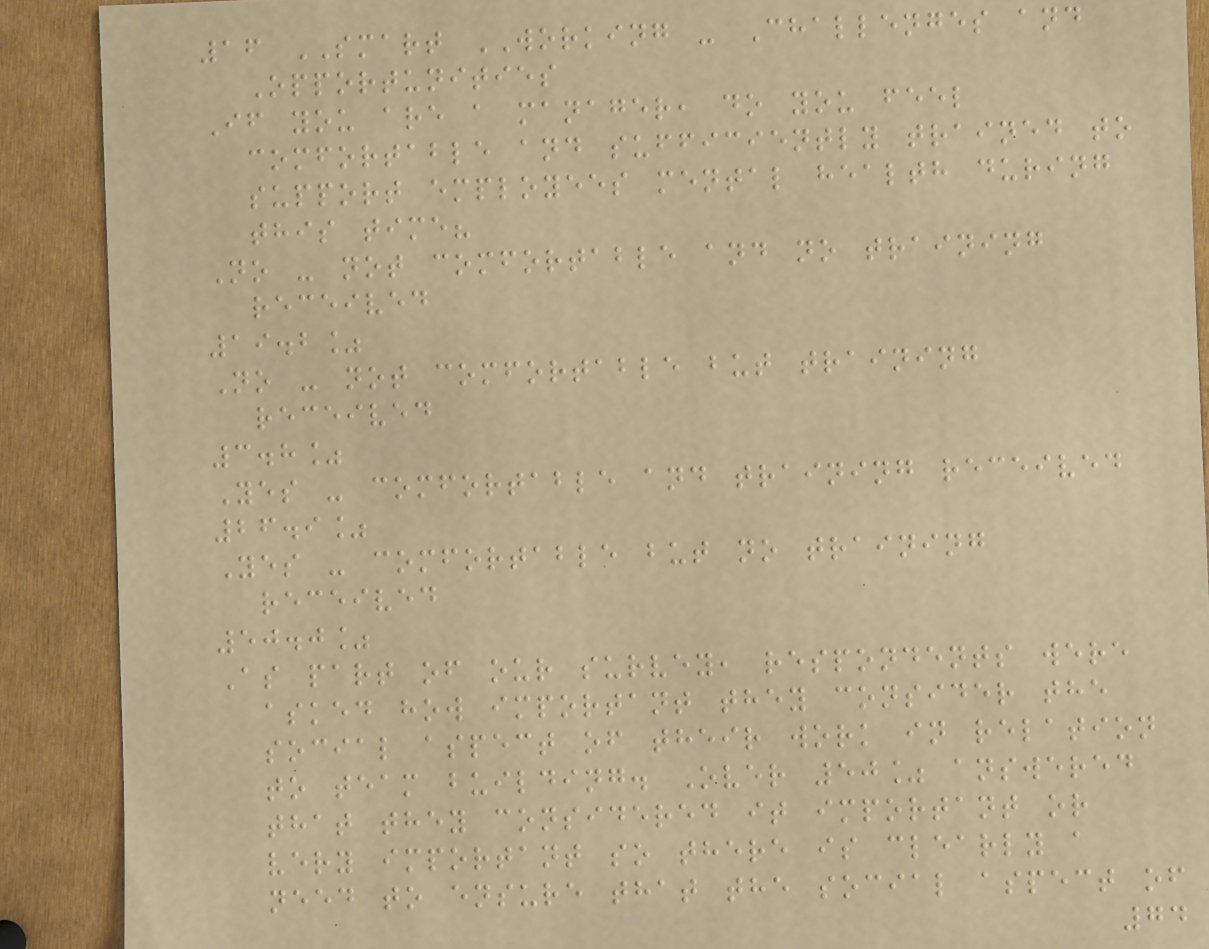16 SMART WORKING - Challenges and
Opportunities
If you are a manager, do you feel
comfortable and sufficiently trained to
support employees mental health during
this time?
No - not comfortable and no training
received
19.2%
No - not comfortable but training
received
3.8%
Yes - comfortable and training received
26.9%
Yes - comfortable but no training
received
50.0%
As part of our survey, respondents were
asked how important they consider the
social aspect of their work in relation
to team building. Over 50% answered
that they considered it important or
very important so there is clearly a
need to ensure that the social aspect of
74
